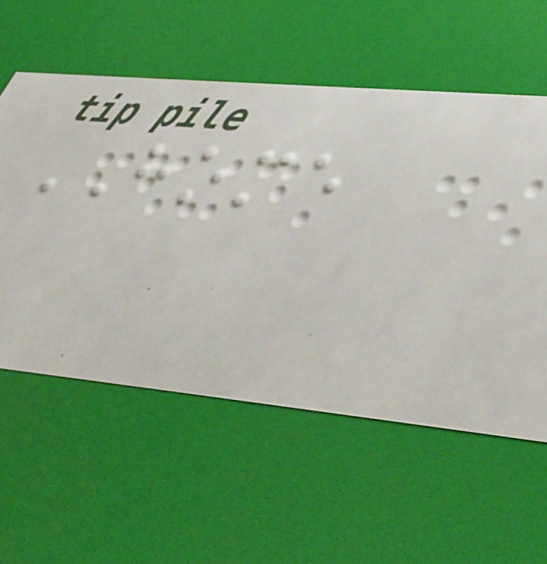HOME
